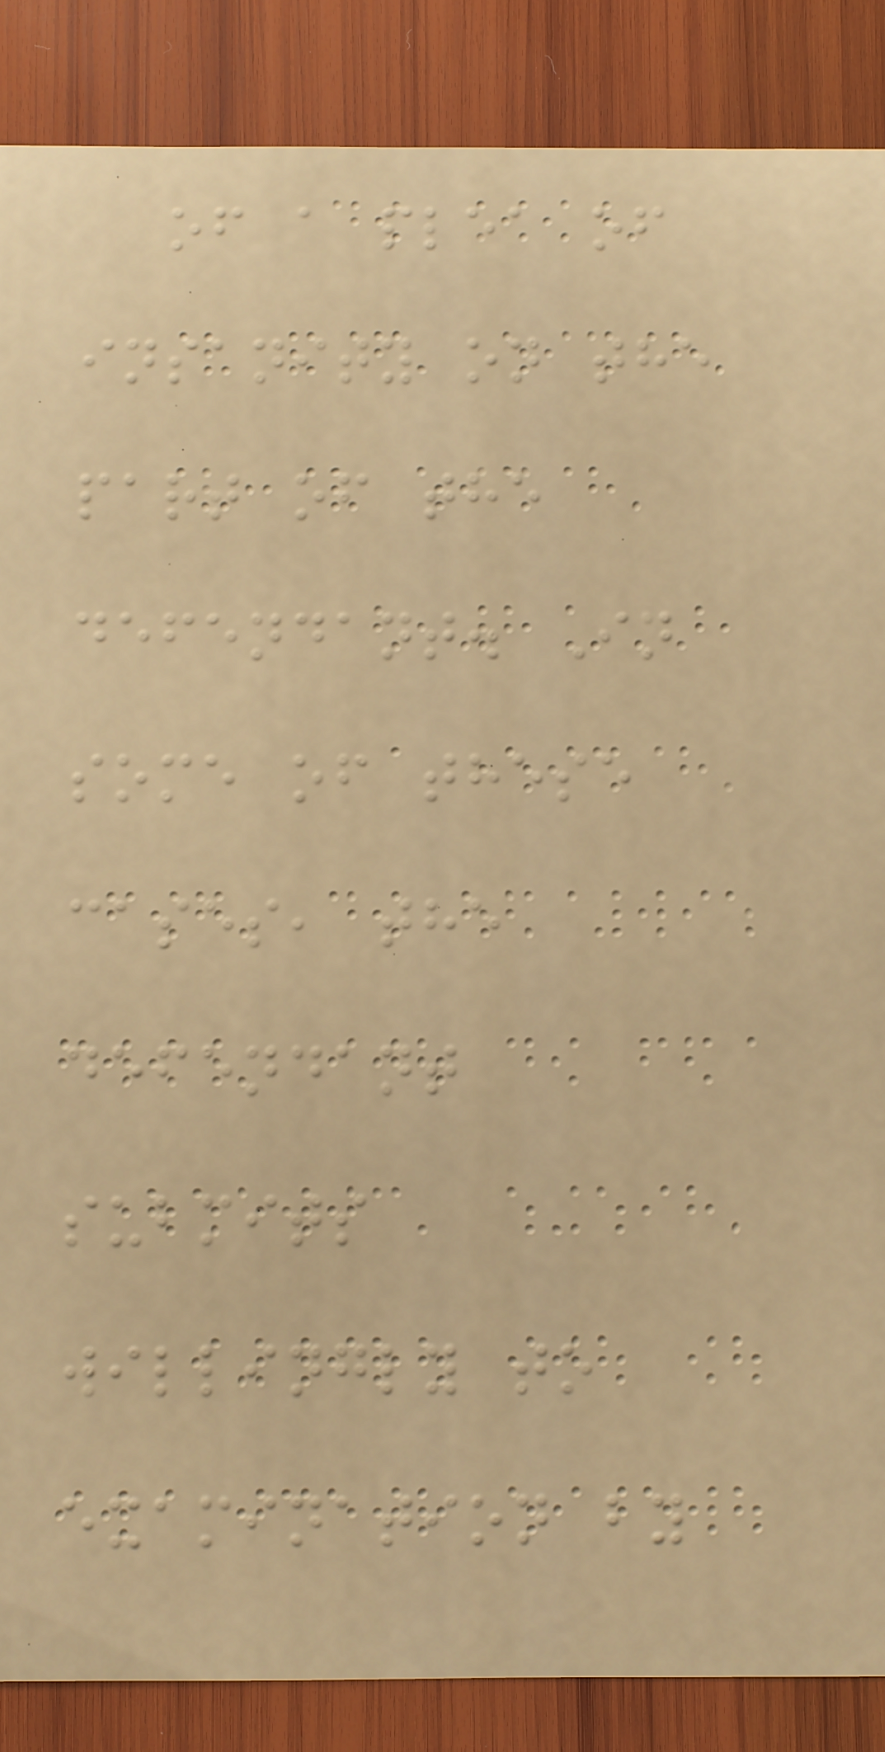of a plea of
insanity on the
part of the
defendant. In
some of these
cases, the
defendant
submits
willingly to
examination by
